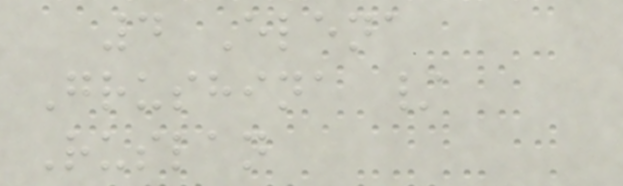4 Elena
Grushina /
Ruslan
